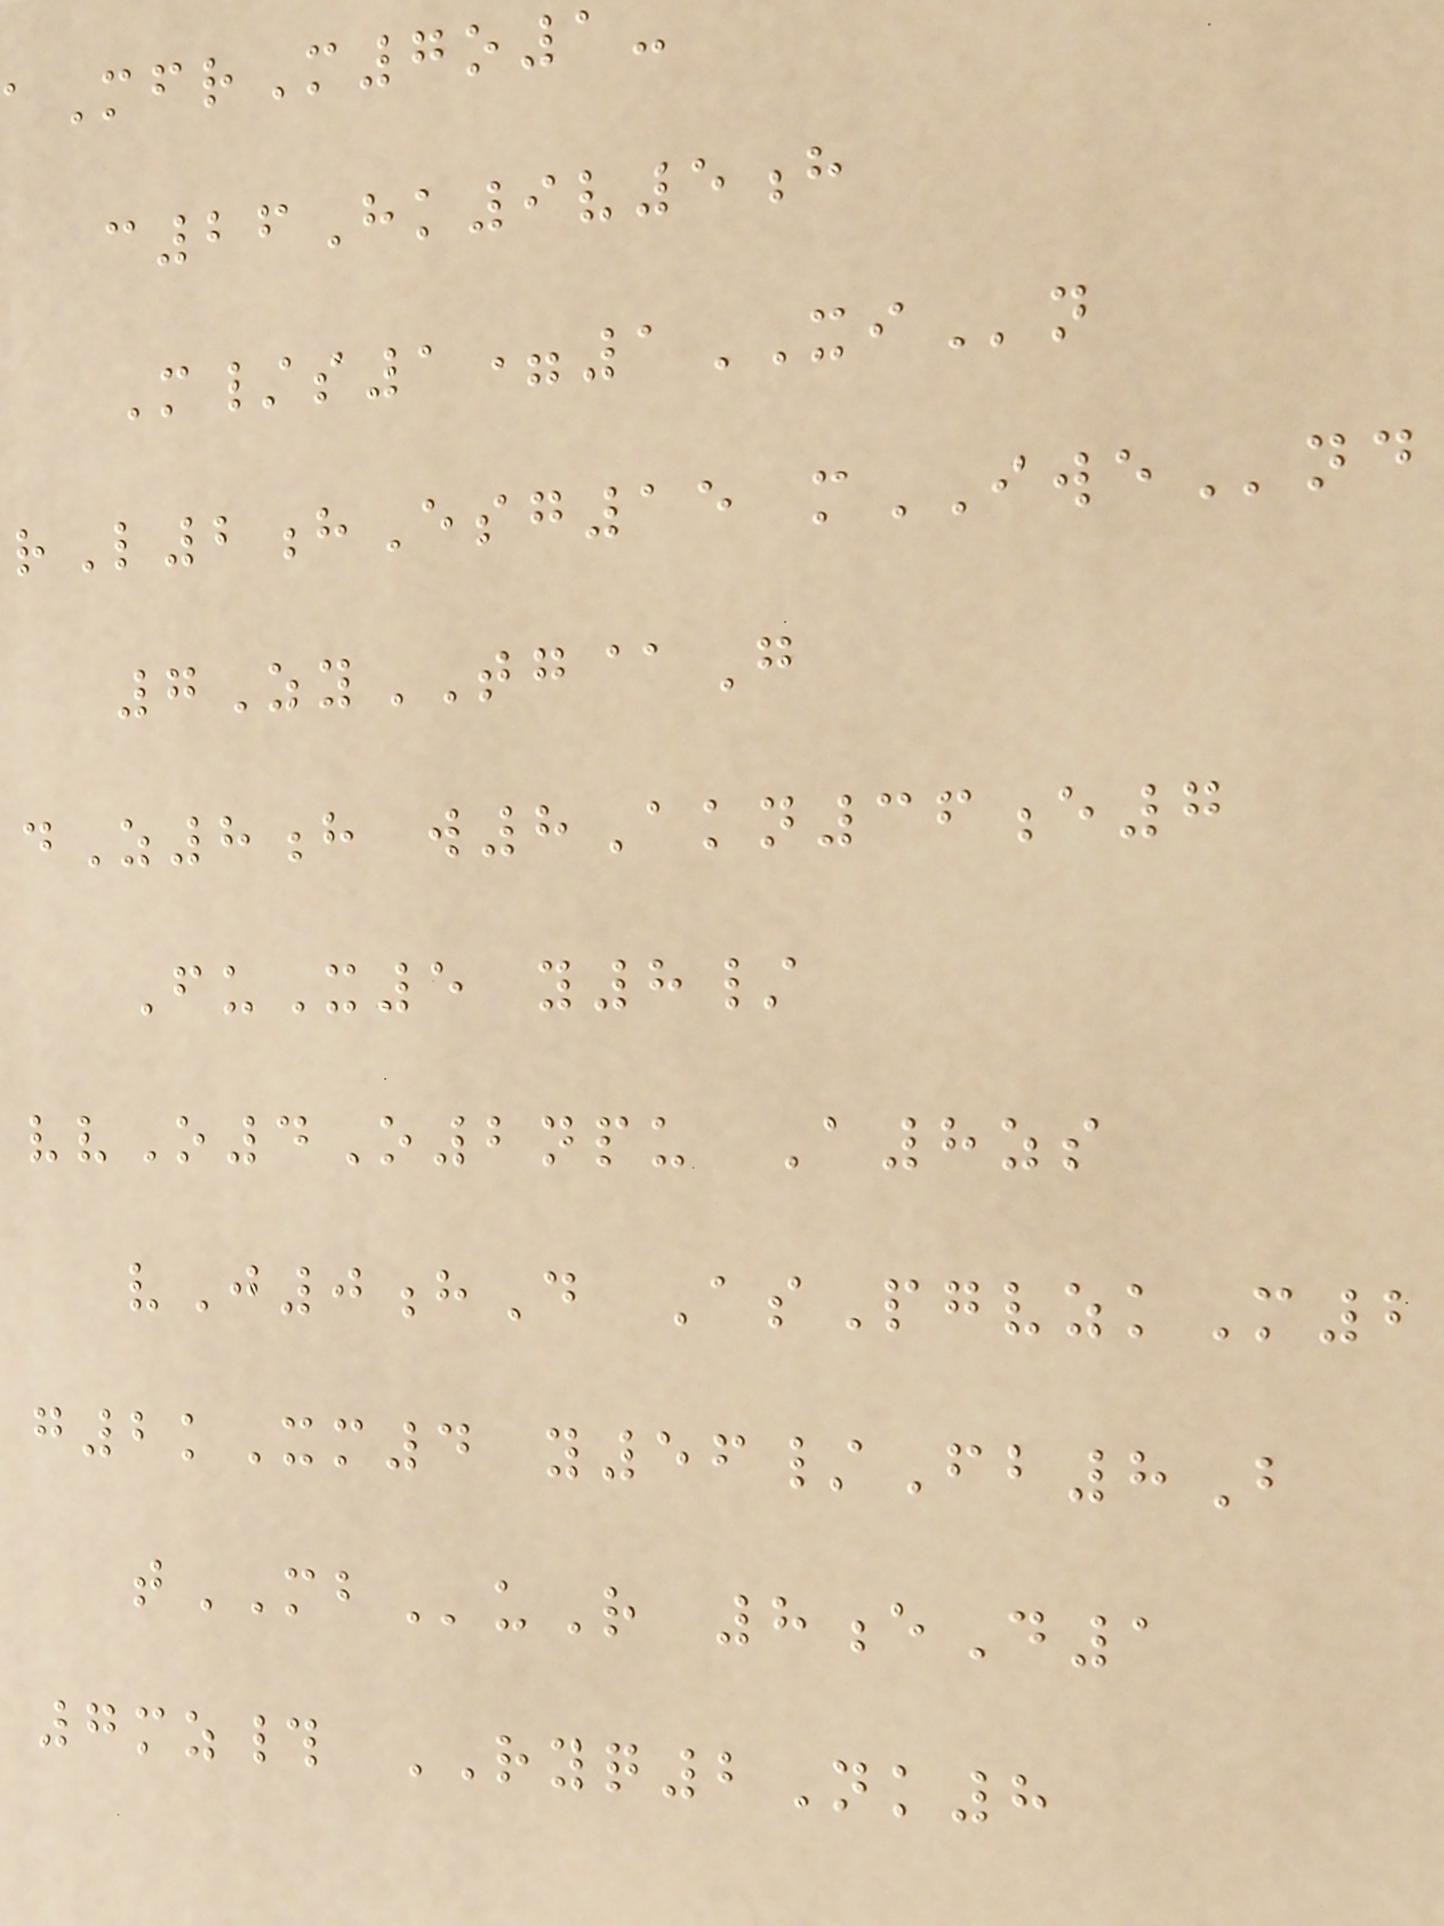aMfrM7o1
c26Hk9v5h
M/s1=1XIn
rL2hEsg15 mIWEnd
7ZyTG@G
dZ8h w8Akn36e7
FuX5 y8/
vvO4O2npu A8zs
vJ0hD AsPgvzkM2
g2kXm4 y56/Fb8B
tMBuR 8eD1
7mz# RYQ2Nk8
